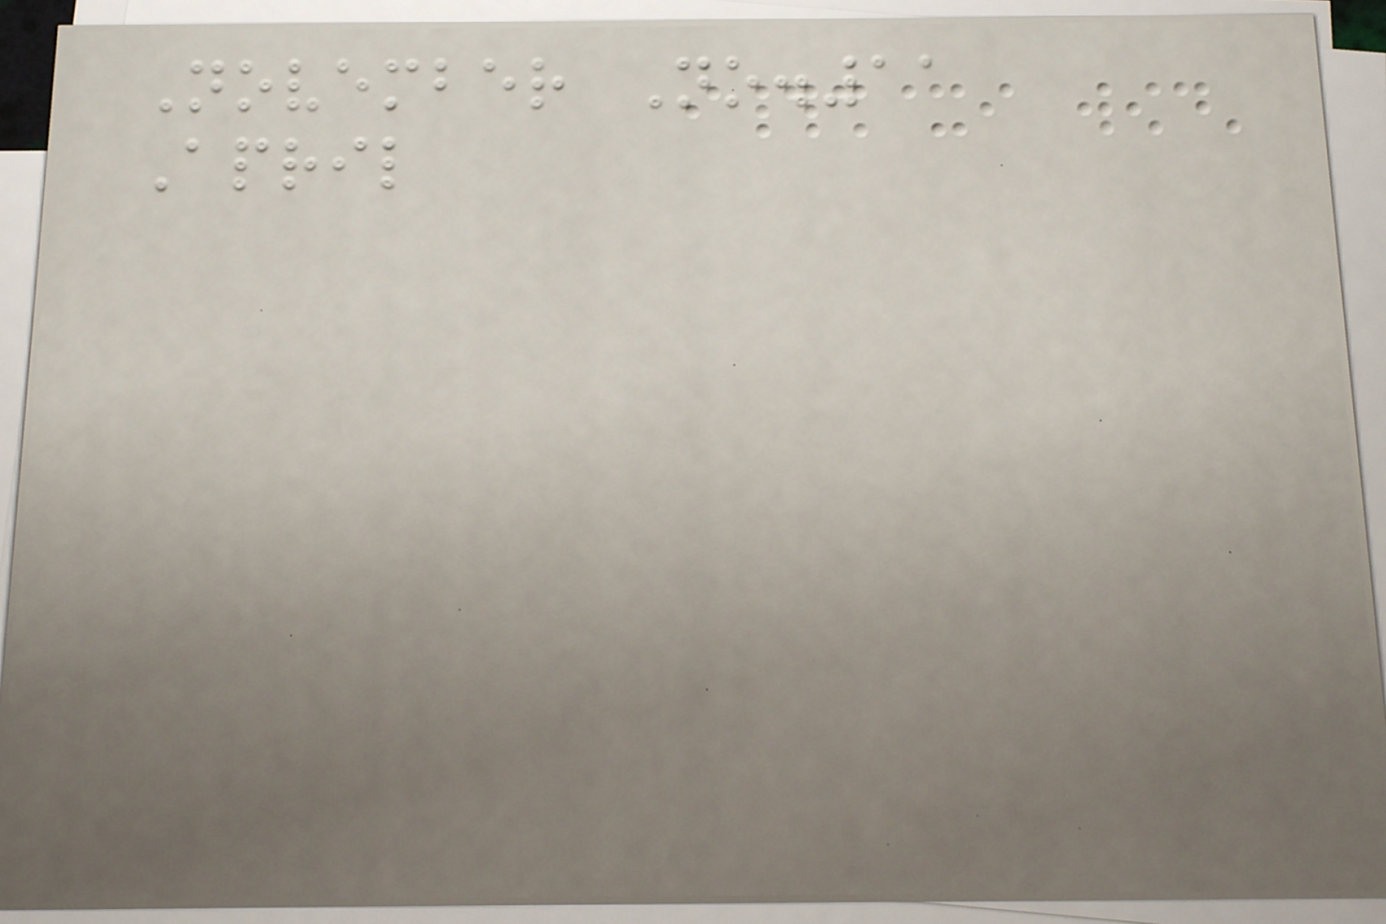November No.11
April
